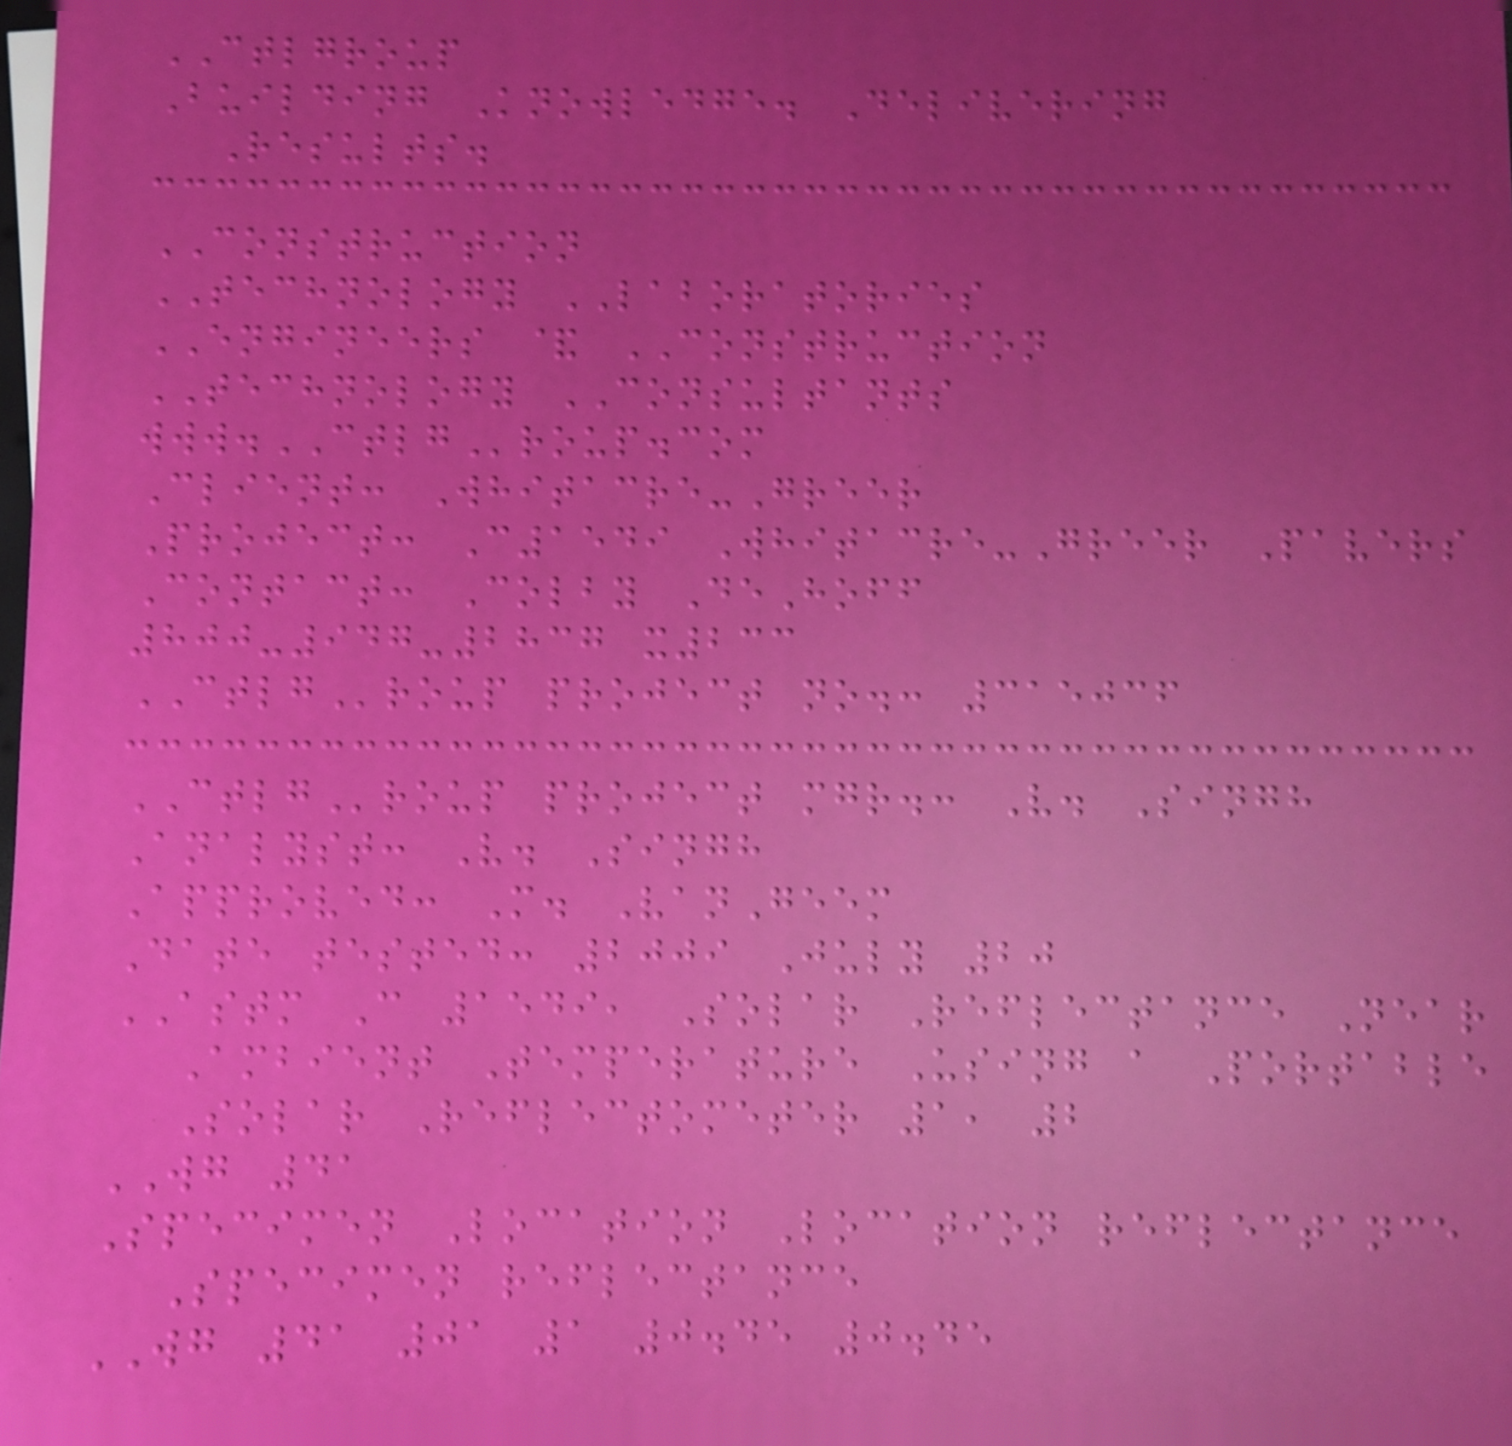CTLGROUP
Building Knowledge. Delivering
Results.
CONSTRUCTION
TECHNOLOGY LABORATORIES
ENGINEERS & CONSTRUCTION
TECHNOLOGY CONSULTANTS
www.CTLGroup.com
Client: Whitacre-Greer
Project: C1549 Whitacre-Greer Pavers
Contact: Colby DeHoff
800-947-2837 x233
CTLGroup project no.: 315036
CTLGroup project mgr.: V. Singh
Analyst: V. Singh
Approved: M. VanGeem
Date tested: 2009 July 20
ASTM C 1549, Solar Reflectance Near
Ambient Temperature Using a Portable
Solar Reflectometer 1, 2
WG 41
Specimen Location Location reflectance
Specimen reflectance
WG 41 01 1 0.45 0.45
